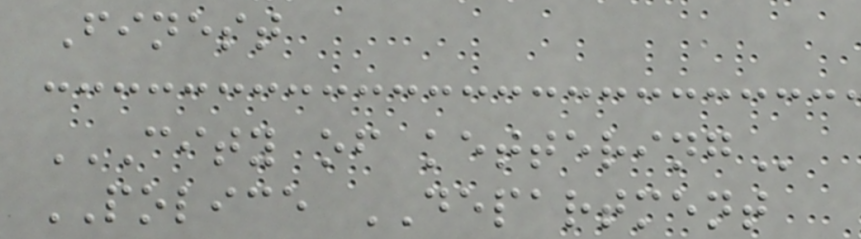Finest
CITY OF KETTERING
POLICE DEPARTMENT
